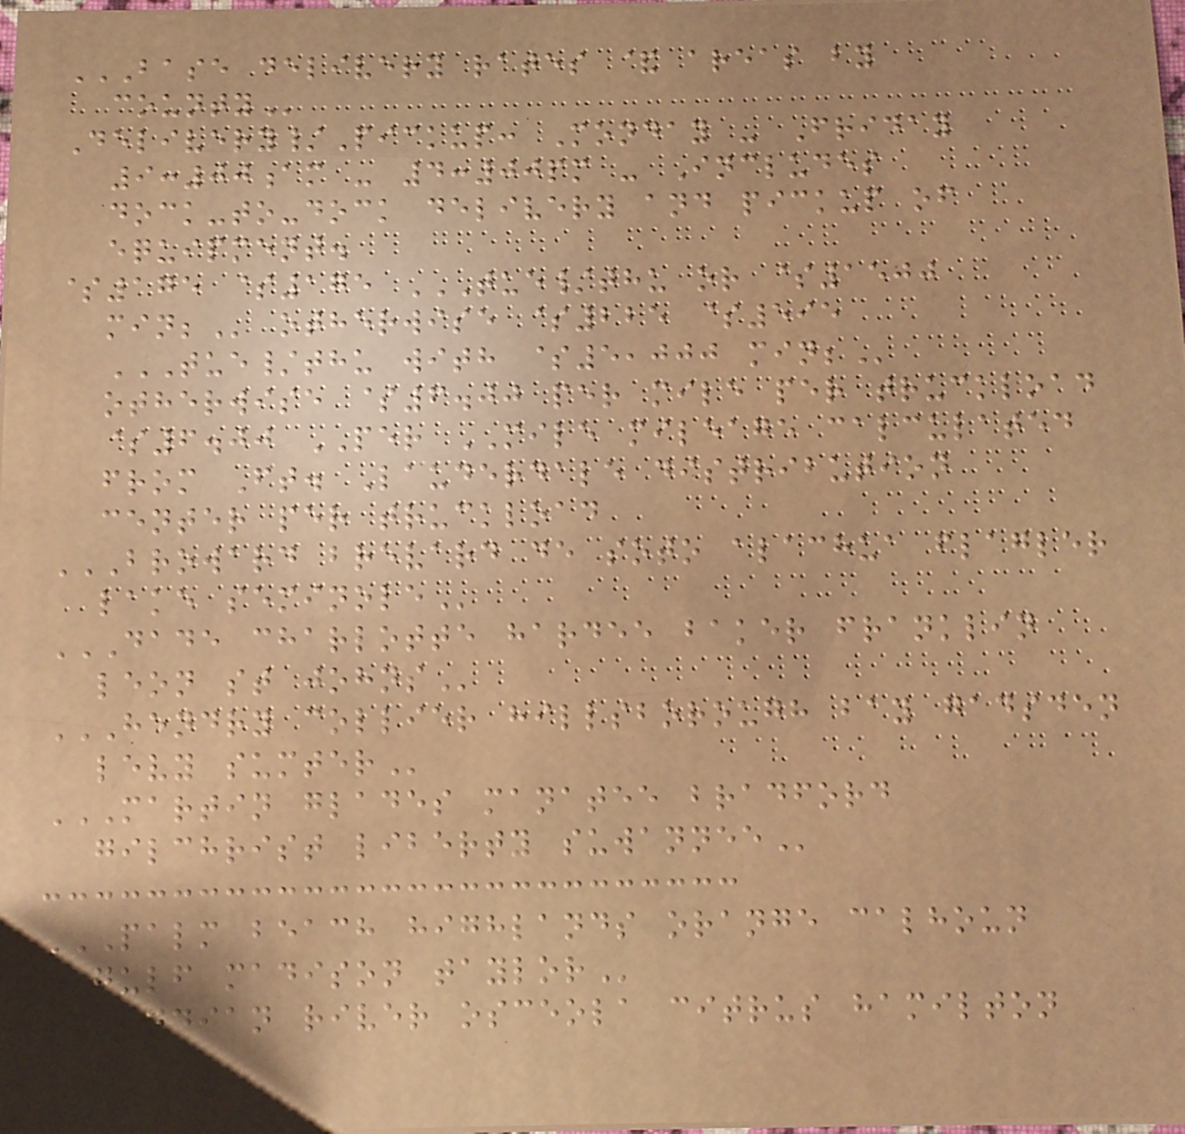BASE DELIVERY RATES & AREAS BY
COUNTY
Delivery/Pickup: Monday - Friday
9:00am - 4:00pm - Includes
dock-to-dock delivery and pickup of
equipment.
$175 $175 TUE/THU OR $1500
MIN; otherwise $225 $595
TUE/THU WITH $5,000 MIN;
otherwise $6.00 per mile per truckload
$6.00 PER MILE mileage calculated
from Ft. Lauderdale distribution
center per truckload
BROWARD BREVARD DE SOTO ALACHUA FLAGLER
LAKE SEMINOLE
DADE CHARLOTTE HARDEE BAKER FRANKLIN
LEON ST JOHNS
HENDRY COLLIER HILLSBOROUGH BAY GADSDEN
LEVY SUMTER
MARTIN GLADES MANATEE BRADFORD
GILCHRIST LIBERTY SUWANNEE
PALM BEACH HIGHLANDS ORANGE CALHOUN
GULF MADISON TAYLOR
INDIAN RIVER OSCEOLA CITRUS HAMILTON
